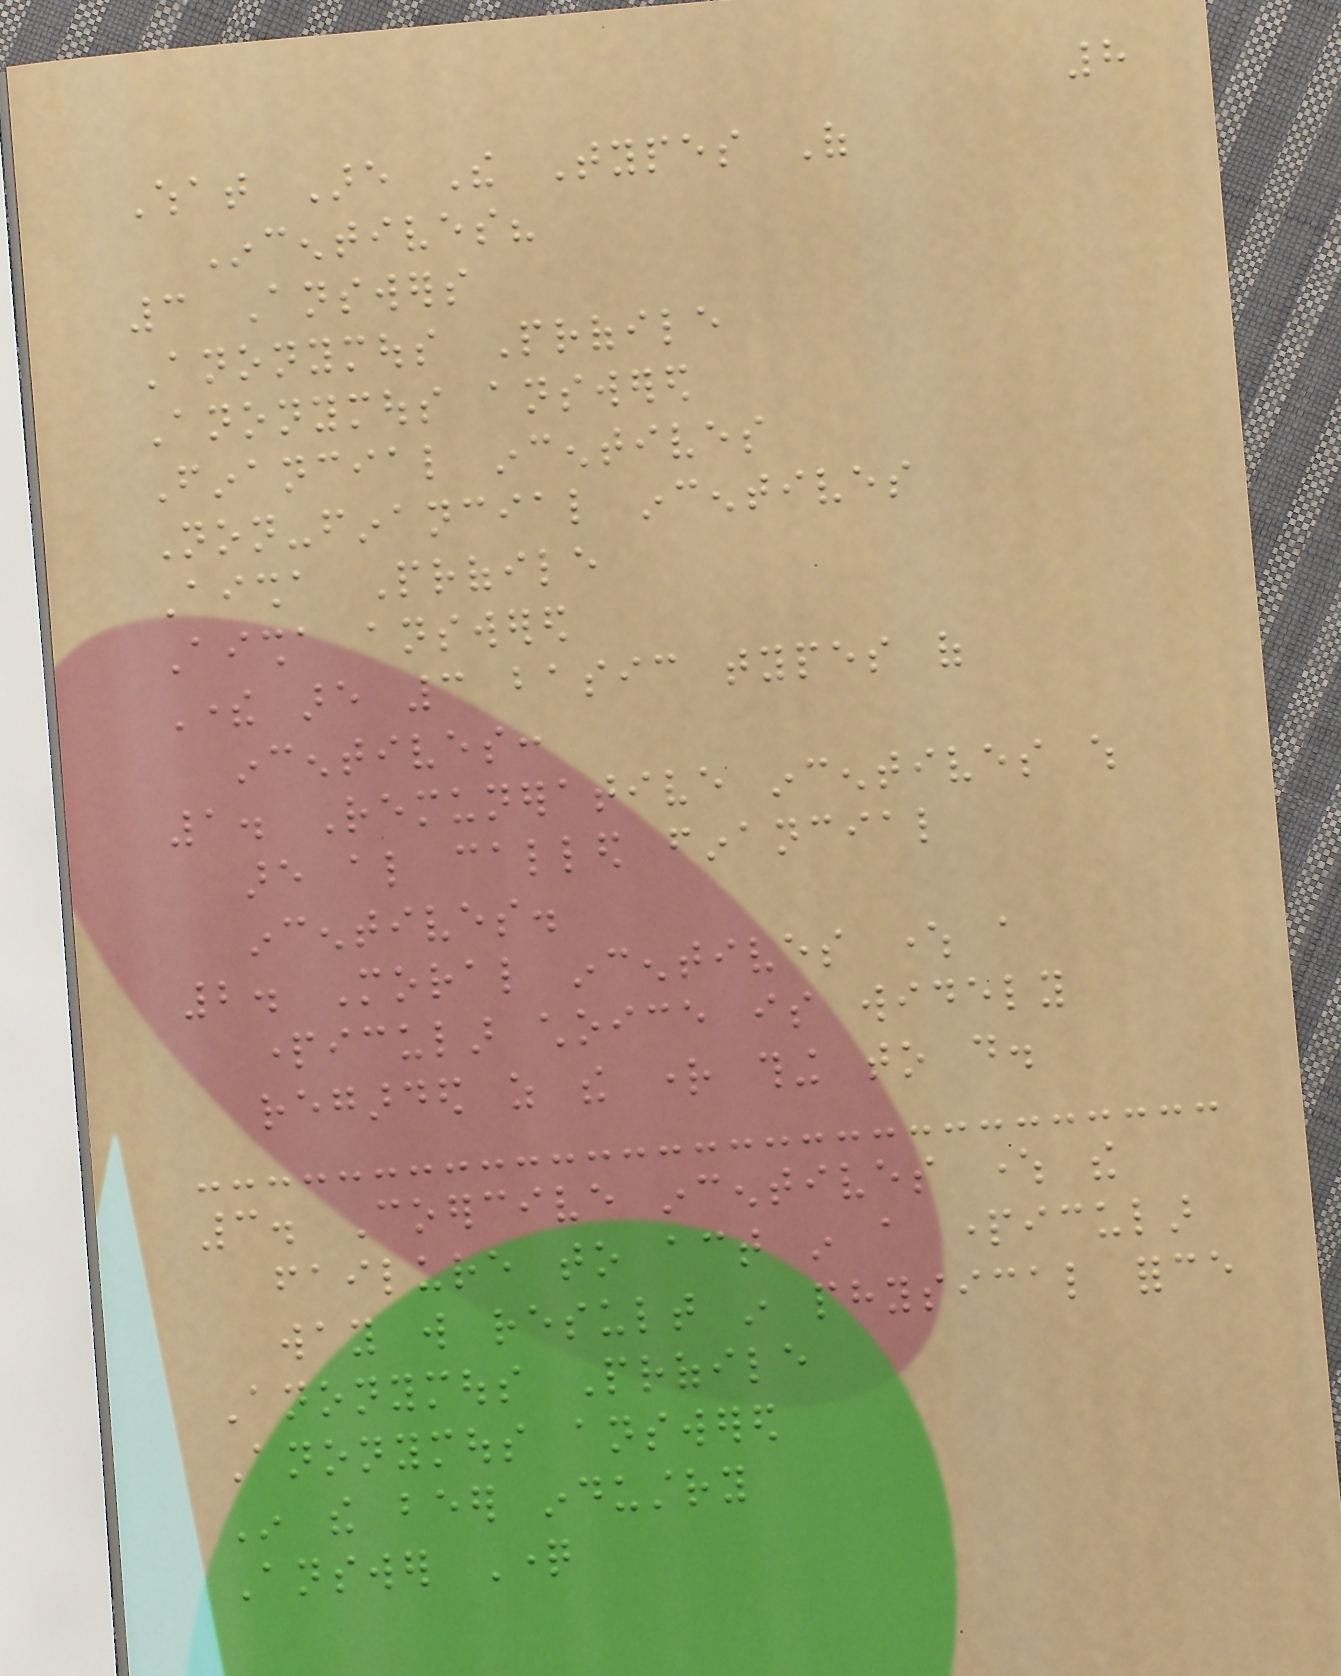8
What Are The Types Of
Incentives?
3 Answers
Anonymous Profile
Anonymous answered
Financial incentives
Non-financial incentives
Aisha Profile
Aisha answered
There are 3 basic types of
incentives:
1. Remunerative incentives which
are also called financial
incentives.
2. Moral incentives where a
particular choice is widely
regarded as the right thing to do.
3. Coercive incentives where the
failure to act in a particular
way will result in physical force
Anonymous Profile
Anonymous answered
In the beer industry
Answer Question
